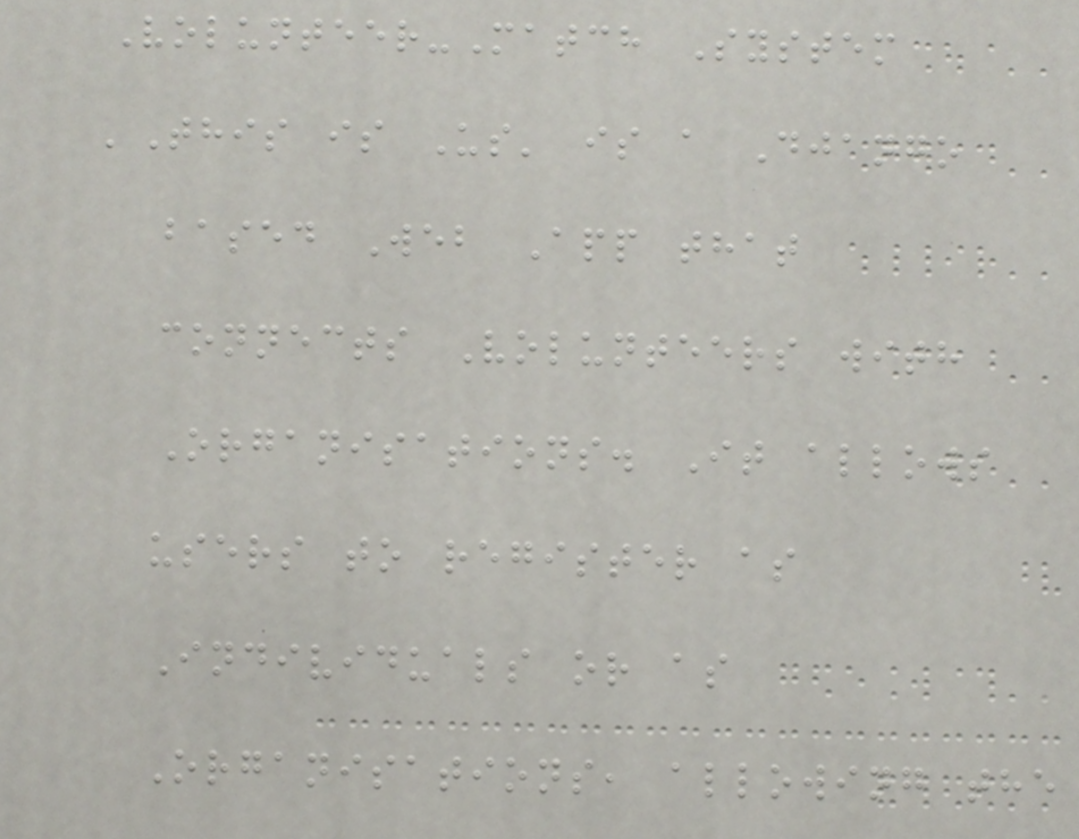Volunteer-Match System
'This is Us' is a Django
based Web App that
connects Volunteers with
Organisations. It allows
users to register as
Individuals or as
Organisations, allowing the
